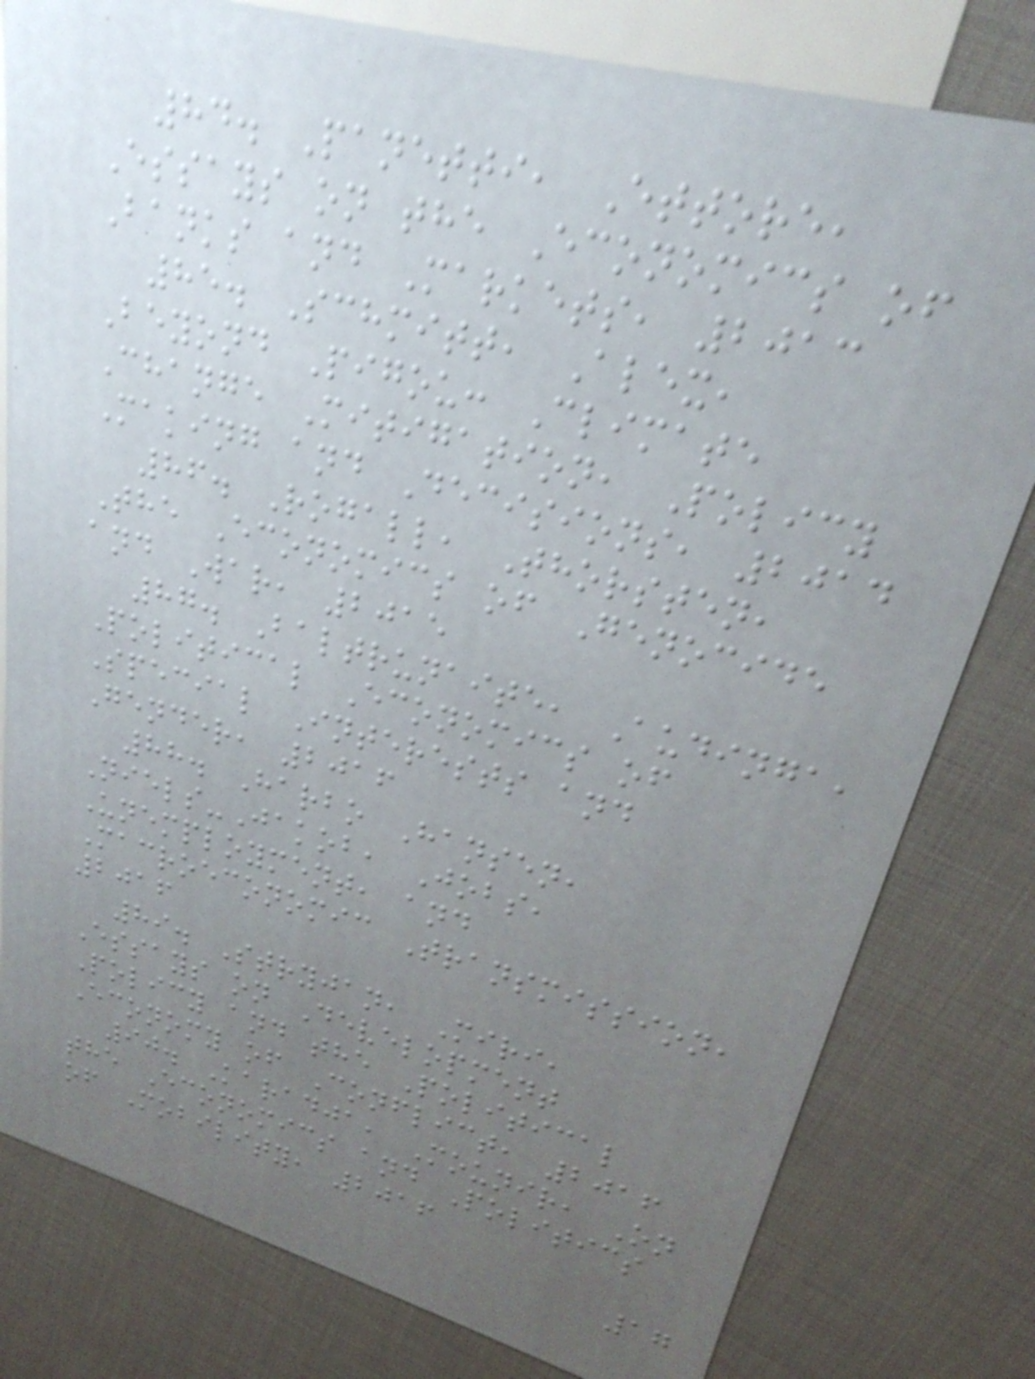84. Panetti, Ettore,
Essays on the Economics of
Banks and Markets, 2013
85. Schmitt, Alex,
Beyond Pigou: Climate
Change Mitigation, Policy
Making and Decisions, 2014
86. Rogall, Thorsten,
The Economics of Genocide
and War, 2015
87. Baltrunaite, Audinga,
Political Economics of
Special Interests and
Gender, 2016
88. Harbo Hansen,
Niels-Jakob, Jobs,
Unemployment, and
Macroeconomic Transmission,
2016
89. Stryjan, Miri,
Essays on Development
Policy and the Political
Economy of Conflict, 2016
90. Karadja, Mounir, On
the Economics and Politics
of Mobility, 2016
17
